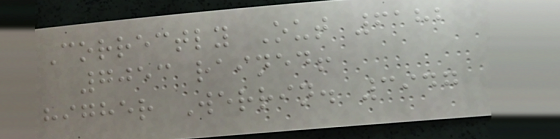Correctly Out 6182
7053 rained!
higher Werrin. 3947
